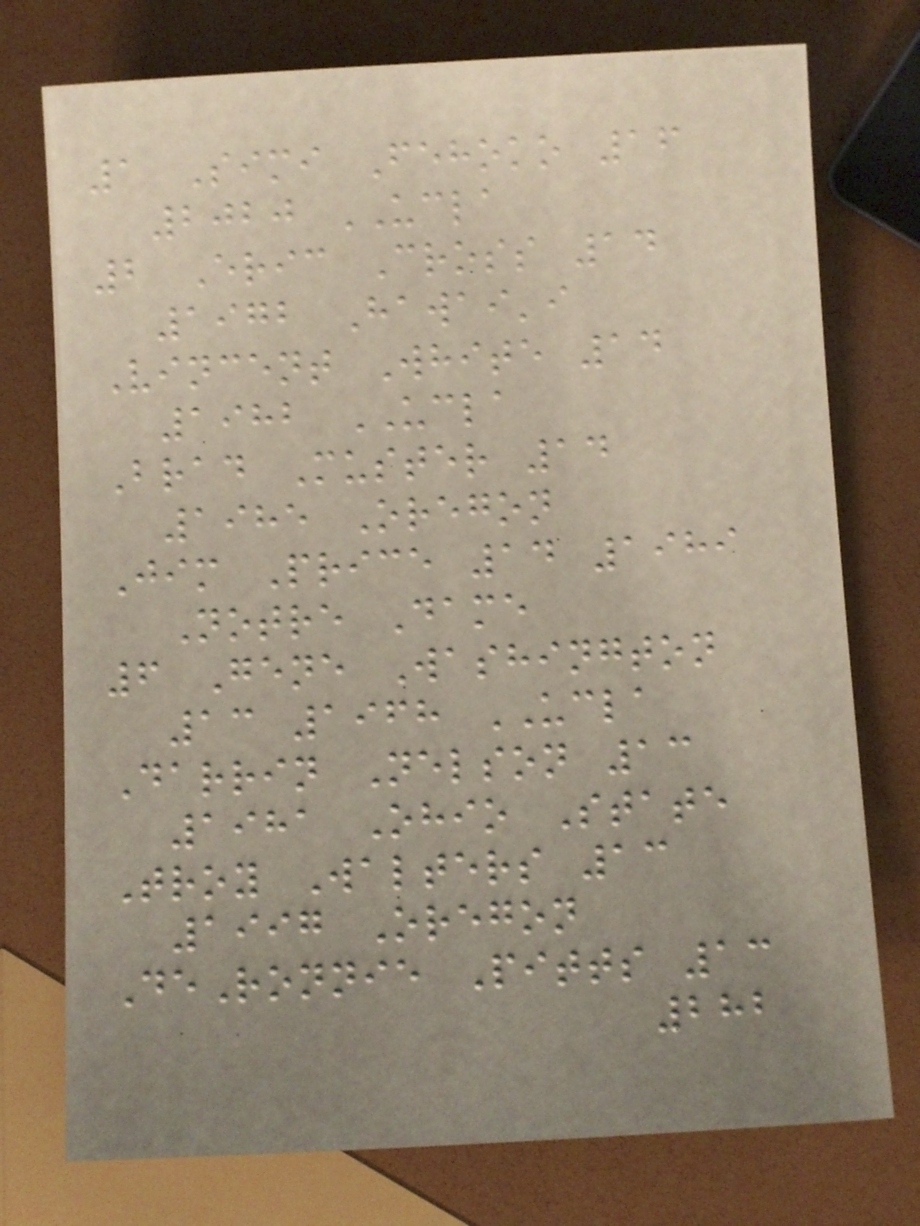1 Simi Fehoko 16
2020 UCLA
2 Eric Cross 14
1972 Hawai'i
Vincent White 14
1982 UCLA
Brad Muster 14
1985 Oregon
Jim Price 14 1989
Notre Dame
6 Gene Washington
13 1968 UCLA
Darrin Nelson 13
1981 Ohio State
Troy Walters 13
1997 Oregon
DeRonnie Pitts 13
282
